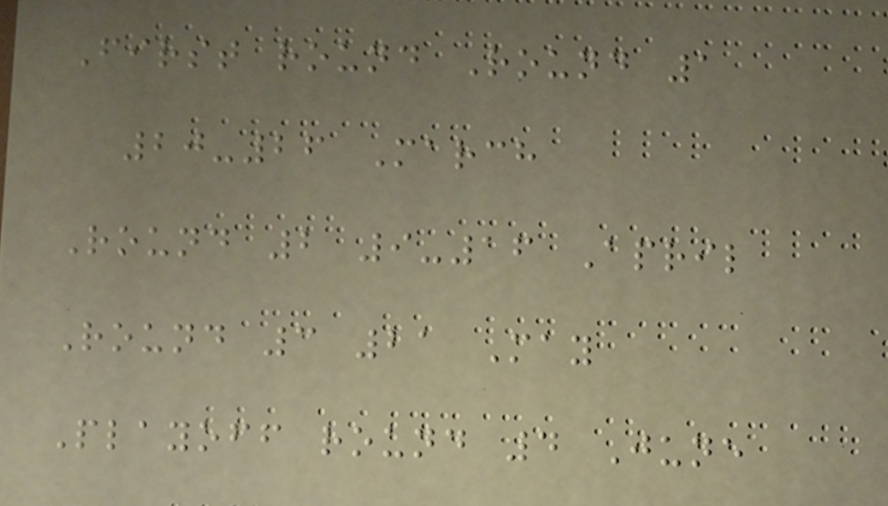First round Round 1
20-26 March
Round 2 9-16 April
Round 3 21 May
Playoff round 4 June
